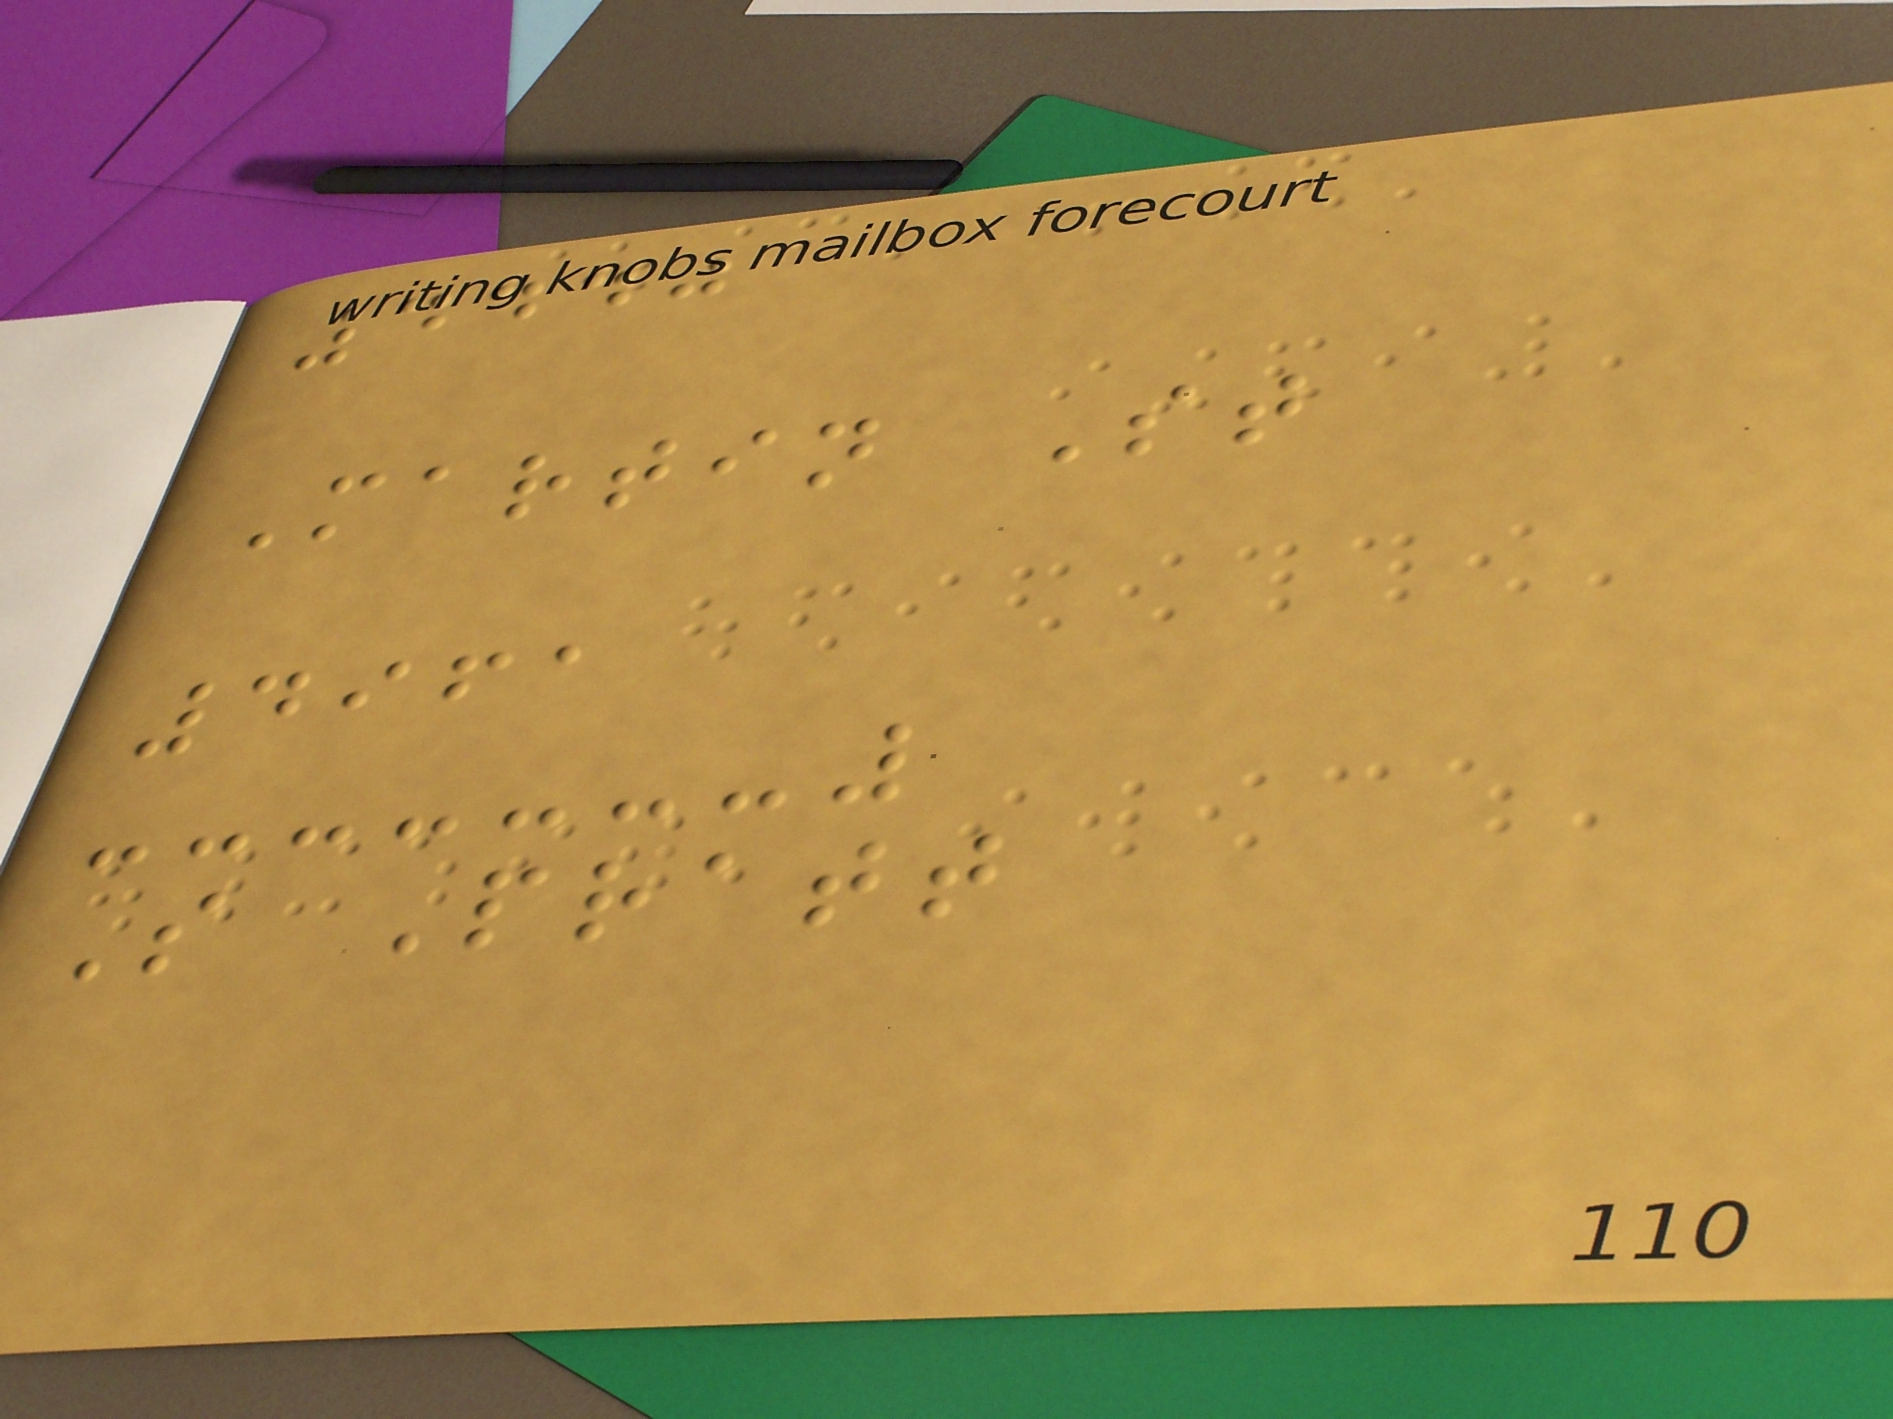4440
Martin St
4961
S Pratt
